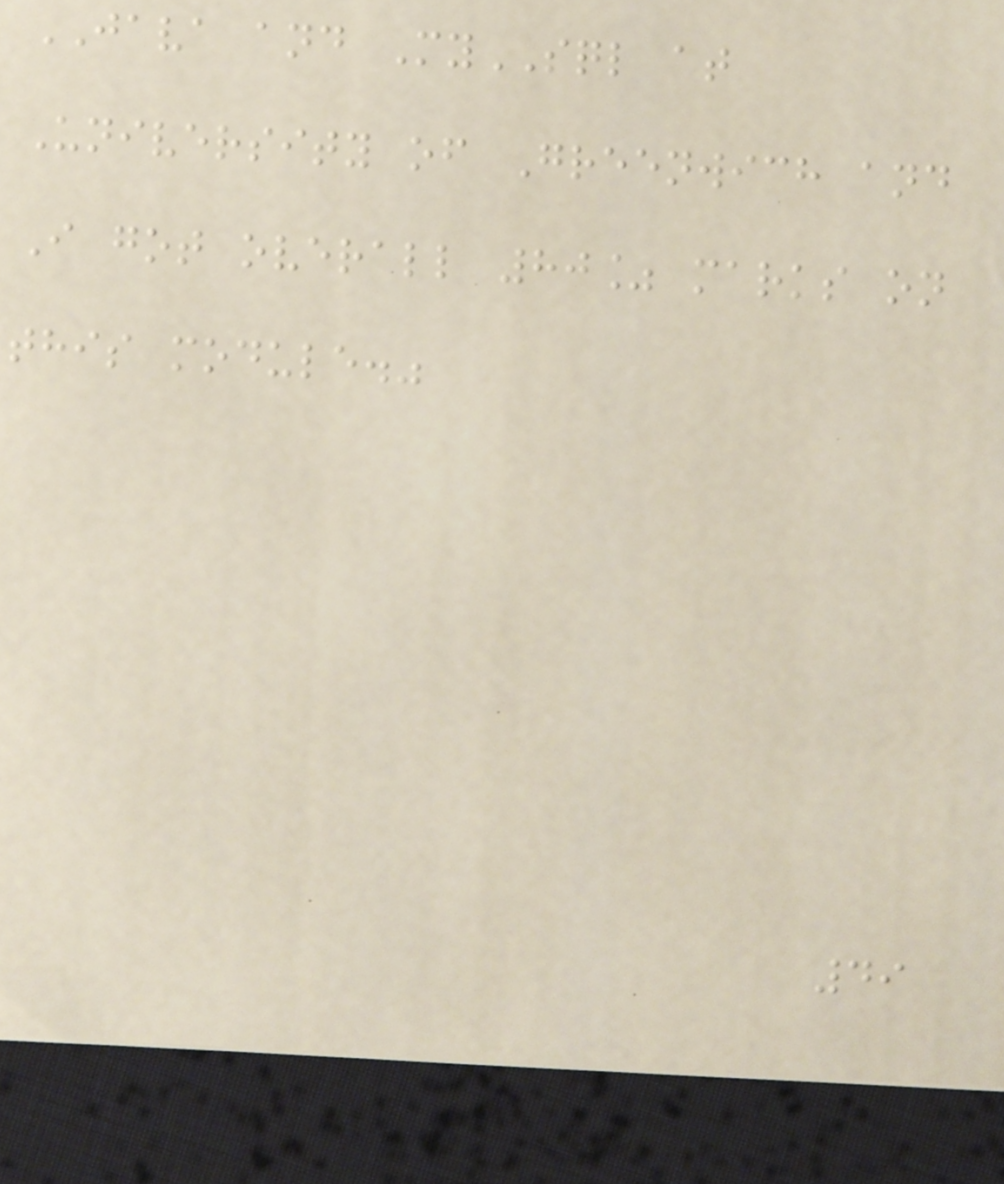JAVA and MySQL at
University of Greenwich and
I got overall 80% marks on
this module."
49
